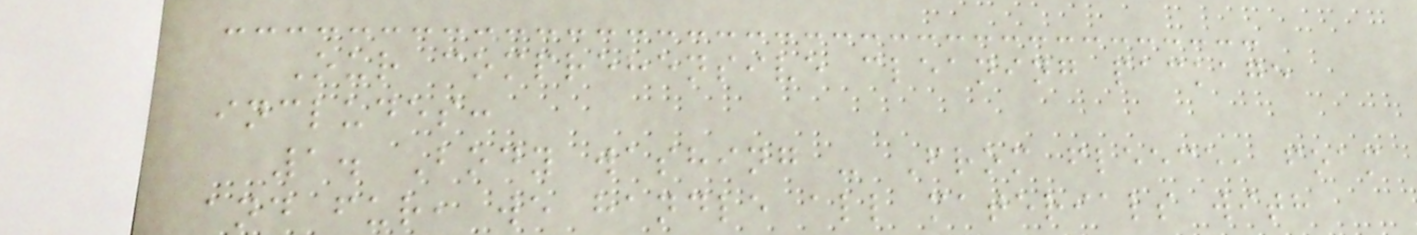Our comprehensive cleaning package
includes:
1. Body washing - From fleece, foam
and fur, we handle all materials with
